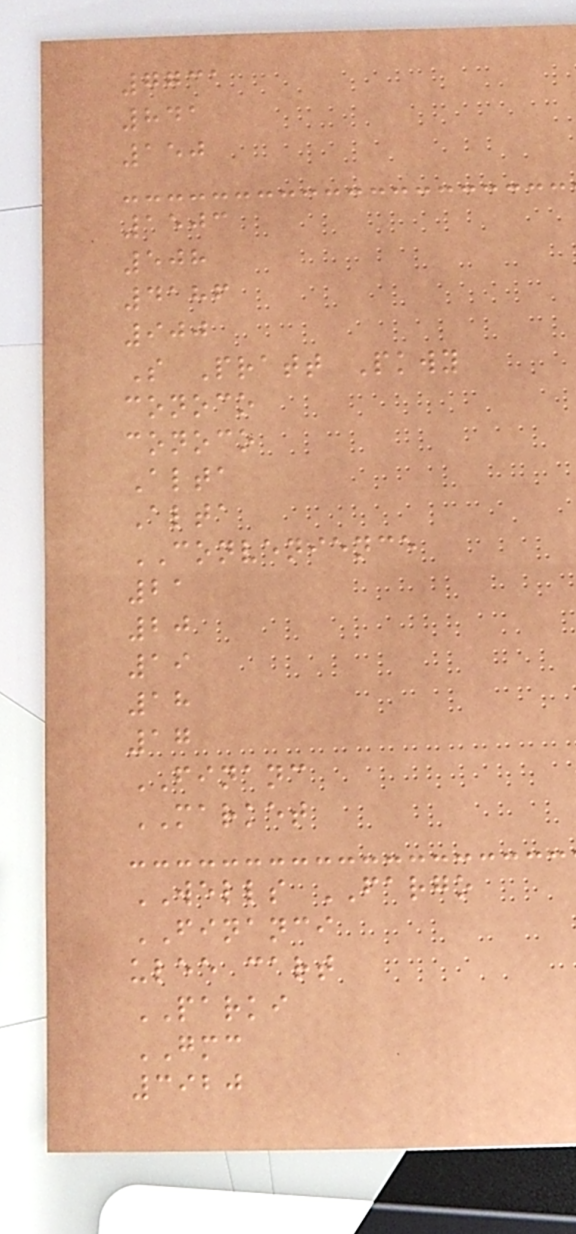7731
841
150
1503
508
4186
900
S Pratt Pkwy
conoco
conoco
Alta
Alta
CONVENIENCE
21
20
19
18
17
FINANC
MARKET
WELLS FARGO
FINANCI
ulee cart
PARKI
GMC
3920
